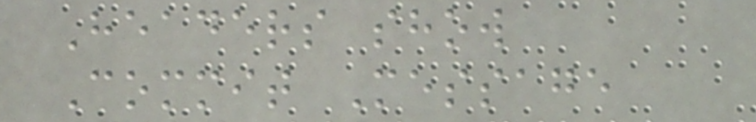Headers show
Commit Message
